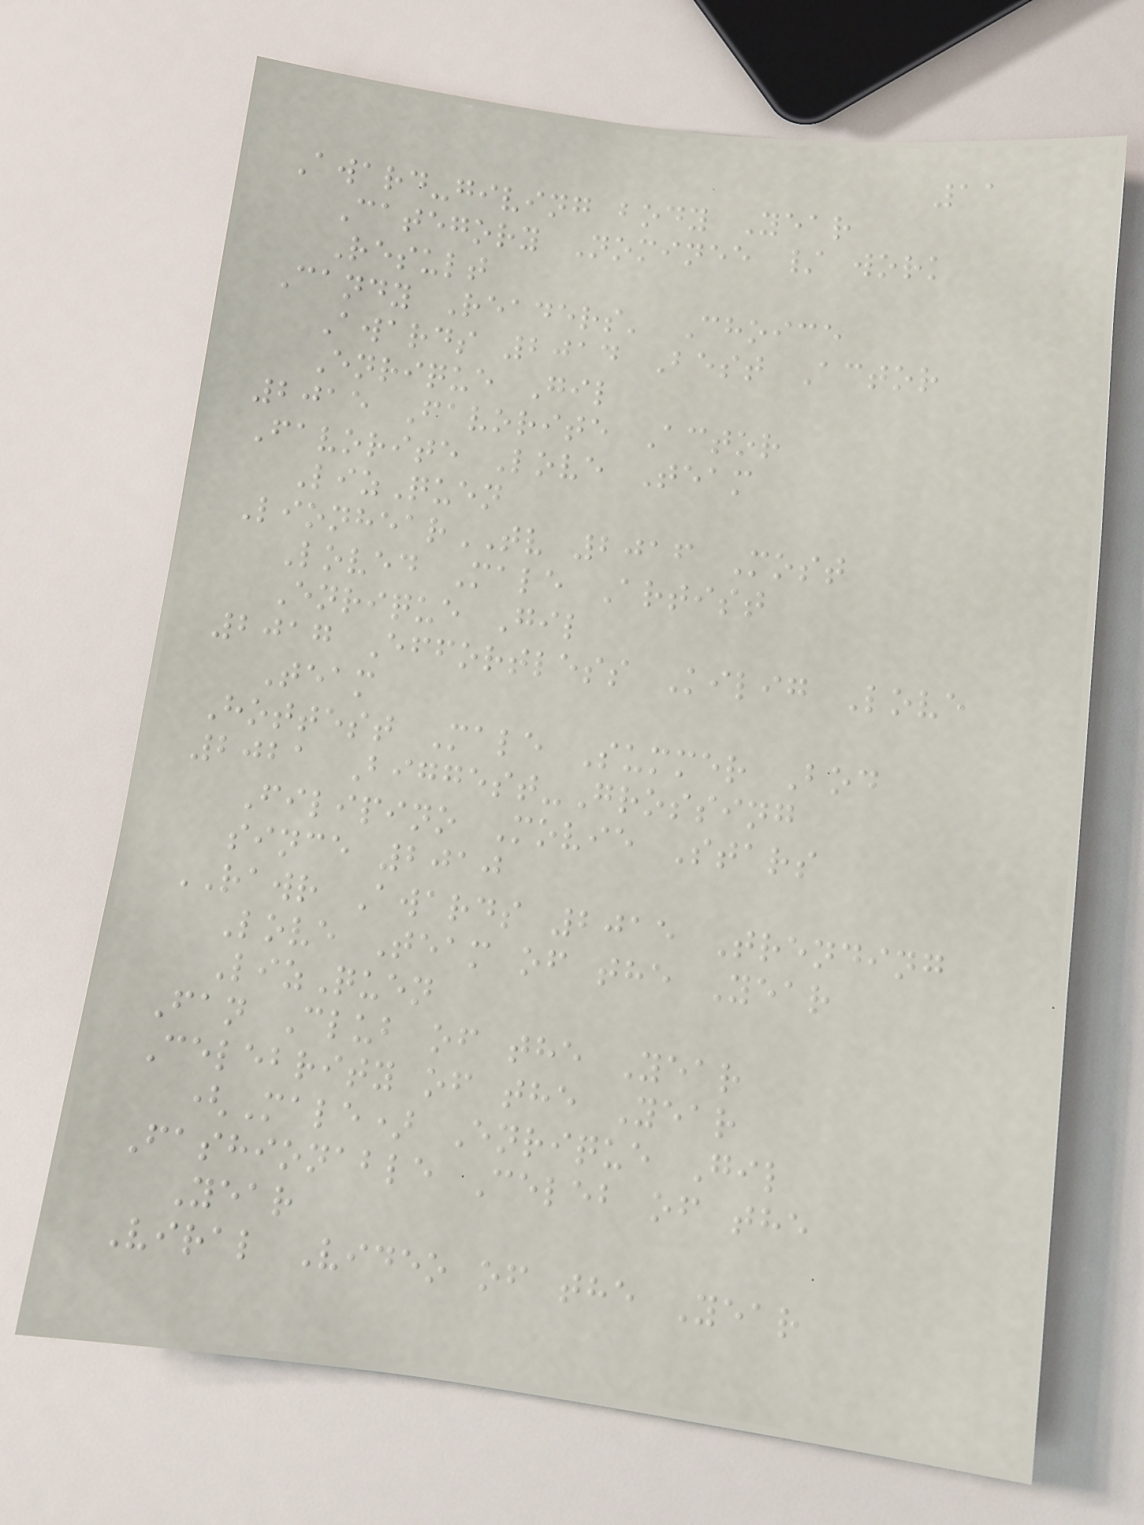11
Award-giving body Year
Category Nominee / work
Result
Candy Readers' Choice
Awards 2014 Best Actor
Enrique Gil
2015 Favorite Actor
Favorite Love Team
LizQuen
LionhearTV 2016 Most
Loved Male Artist
Enrique Gil
2017 Effortless Kilig Love
Team
Hottest Male Summer Bod
2021 Biggest-Grossing
Filipino Movie Stars
since 2010
RAWR Awards 2015 Trending
Love Team of the Year
LizQuen
Fan Club of the Year
Celebrity of the Year
(Male) Enrique Gil
Fashionable Celeb of the
Year
Viral Video of the Year
